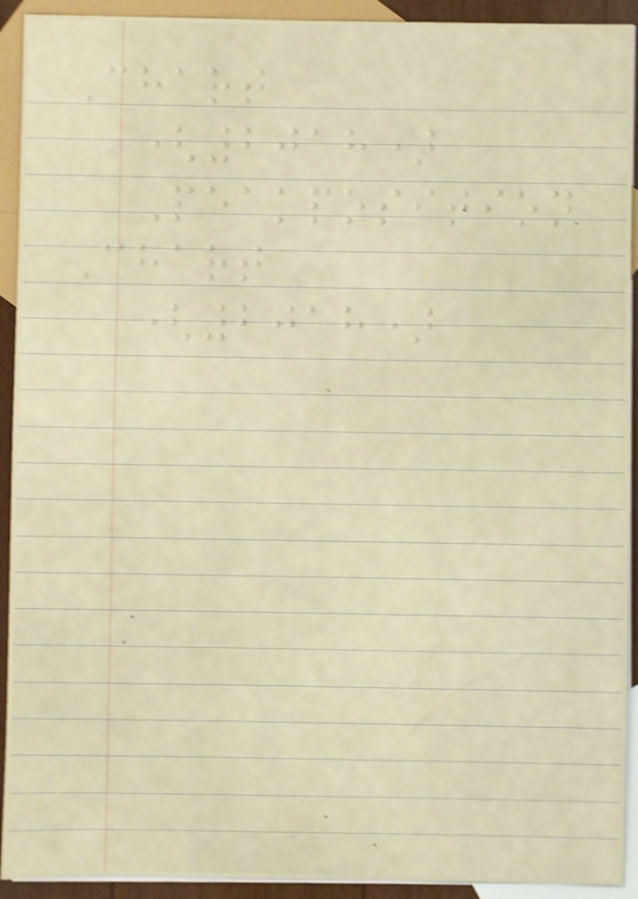Chart
(2018)
Peakposition
Chart
(2018)
